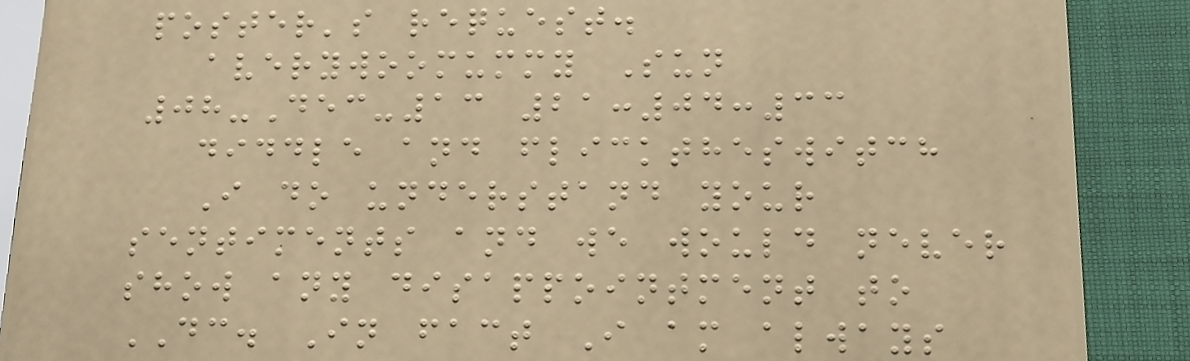poster's request.
averywoomummy Sun
08-Dec-13 21:04:33
diddle and flicktheswitch
I do understand your
sentiments and we would never
show any disappointment to
DC. In fact I am always
